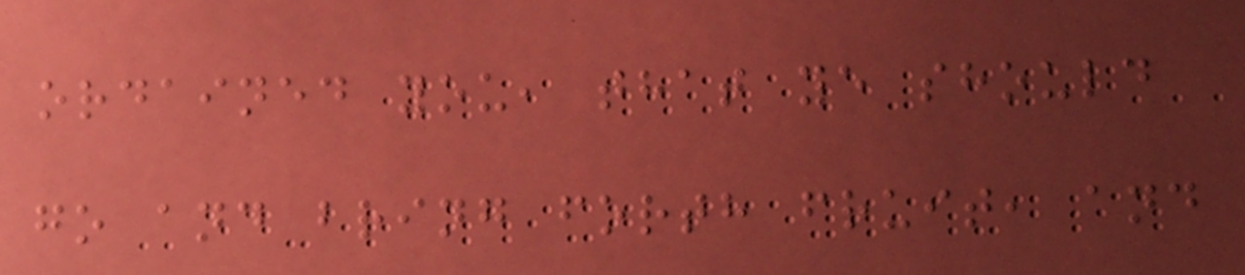ordained you, that ye should
go and bring forth fruit, and
